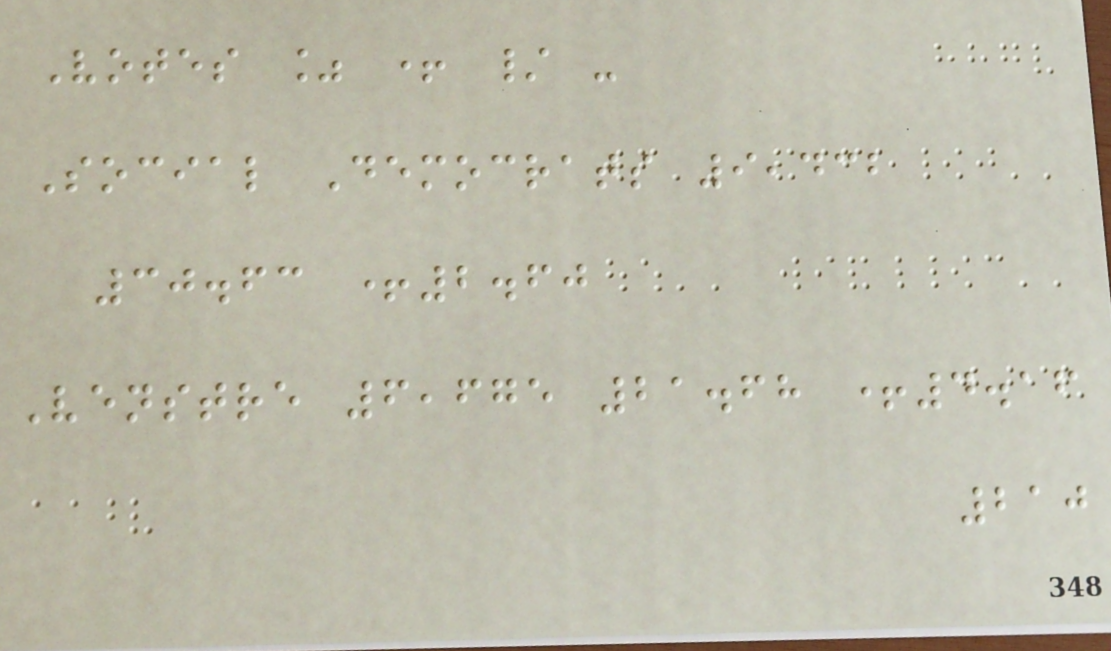Votes % + / -
Social Democrats 9,432
30.63 +2.60
Venstre 6,675 21.68 +4.16
210
